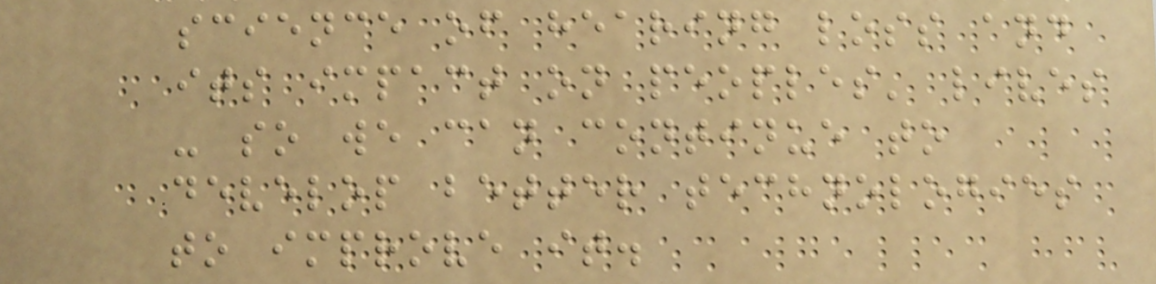science of hearing loss and
its impact on peoples' lives
- so we can continue to
develop better technologies
to improve it.
